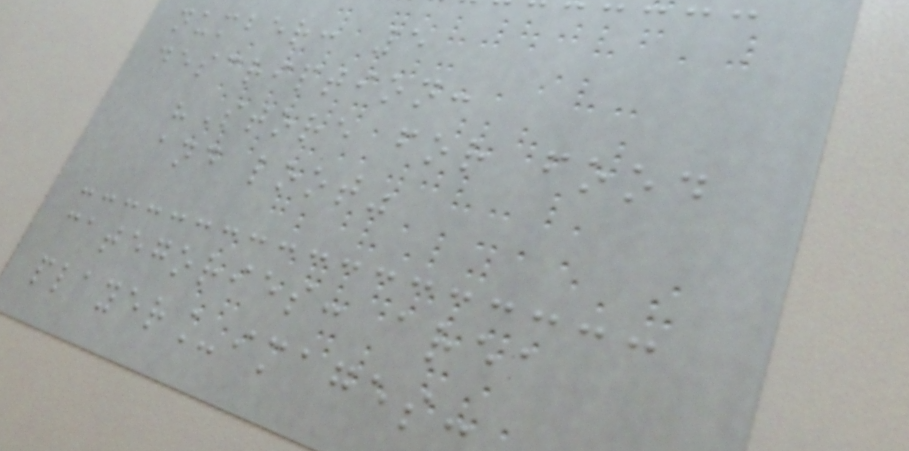number: 5
description:
"Store for food
and loot"
categories: area
player_images:
